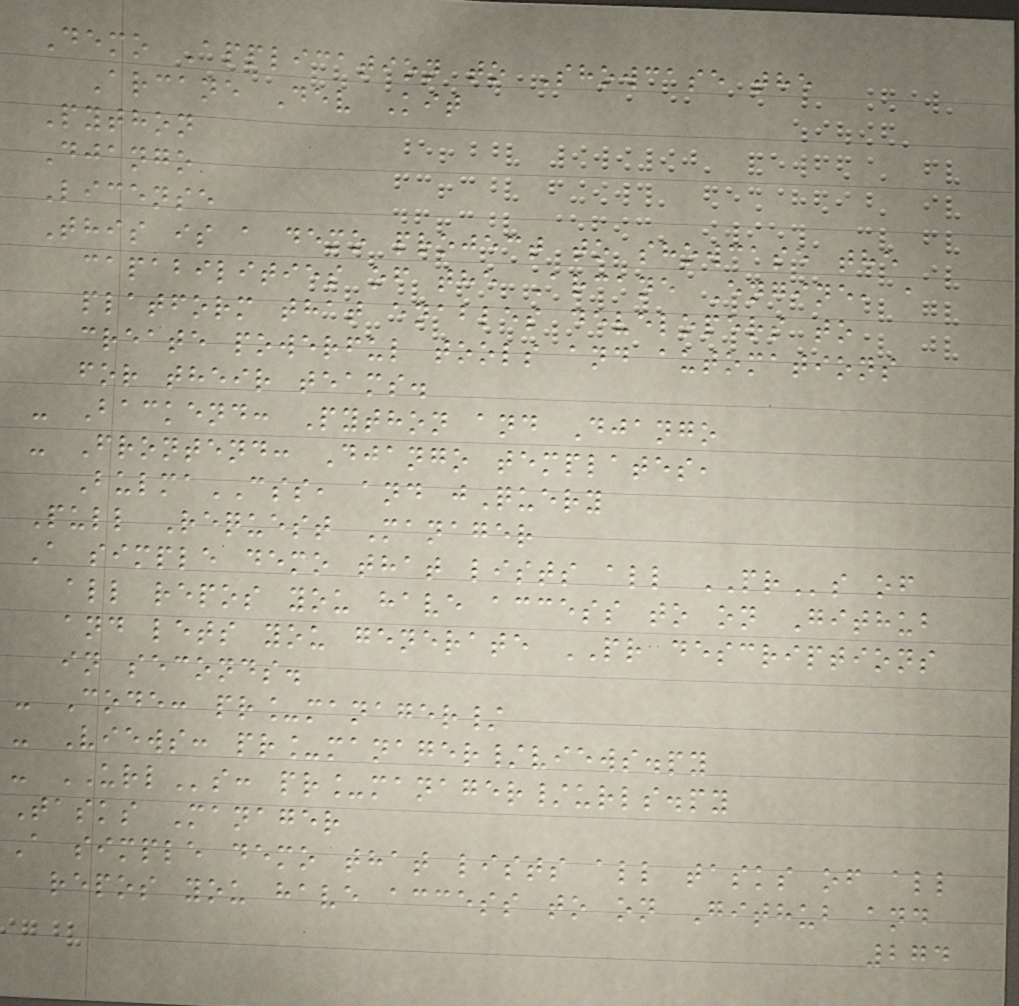Demo Application to Showcase the
Arcane Dev Kit
Python
Django
License
This is a demo project to showcase the
capabilities of the Arcane Engine, a
platform that enables developers to
create powerful tools and automations
for their teams.
- Backend: Python and Django
- Frontend: Django templates,
BulmaCSS, and jQuery
Pull Request Manager
A simple demo that lists all PRs of
all repos you have access to on Github
and lets you generate PR descriptions
in seconds.
- Code: pr_manager/
- Views: pr_manager/views.py
- URLs: pr_manager/urls.py
Tasks Manager
A simple demo that lists all tasks of all
repos you have access to on Github and
274
